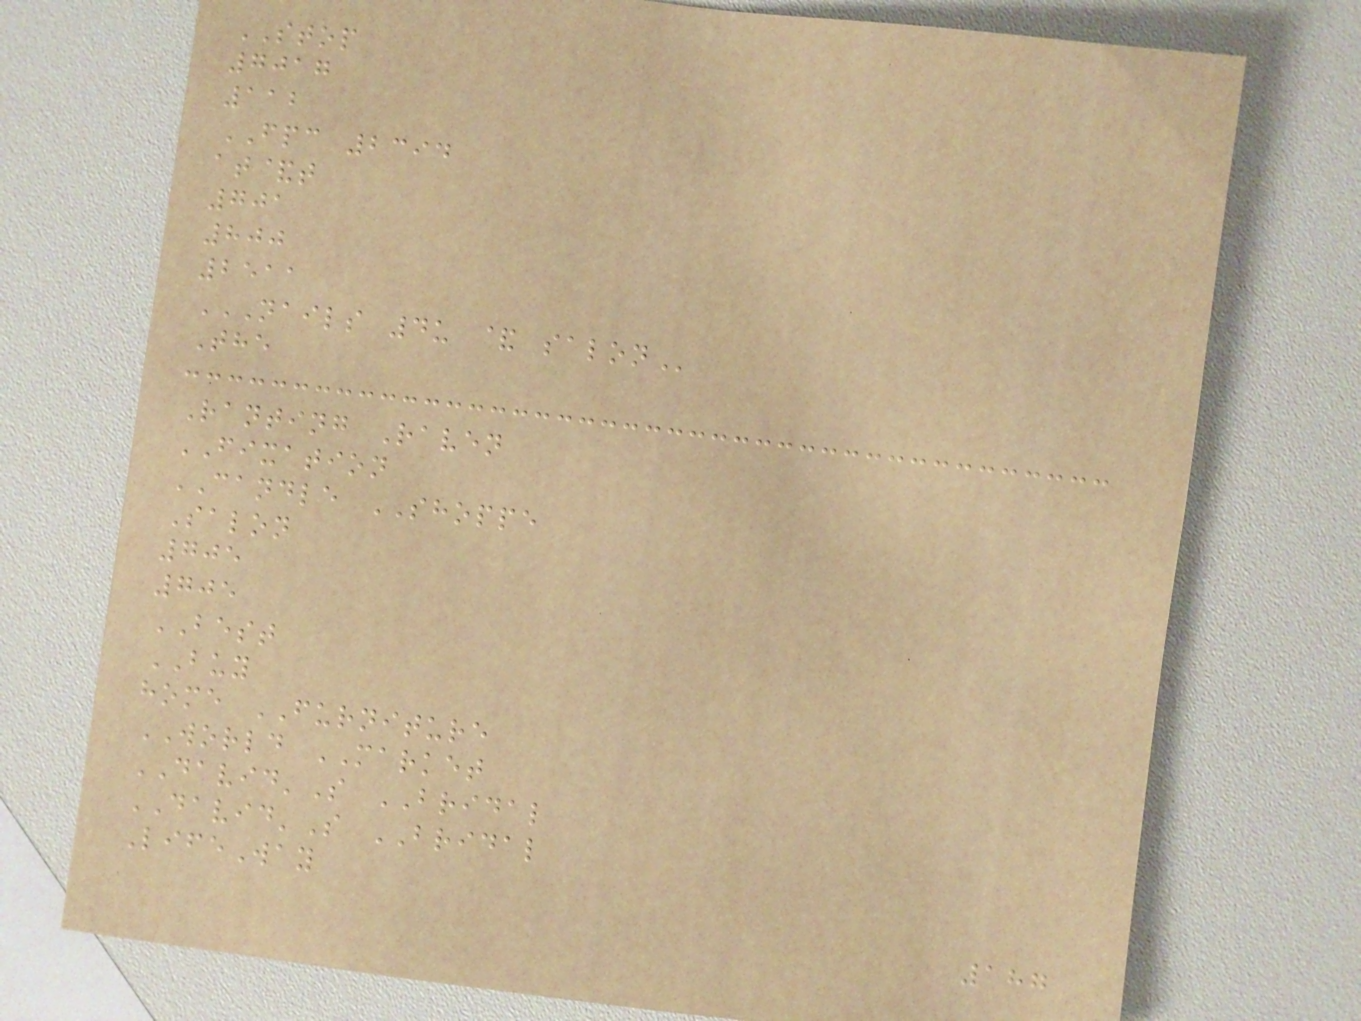STOP
7017
112
FPC 2394
at&t
701
800
2511
NAILS 4U & SALON
The
Ranting Raven
FIXATION
CANDLE SHOPPE
Salon
705
705
BEST
BUY
home FURNITURE
WORLD MARKET
DAVID'S BRIDAL
DAVID'S BRIDAL
LifeWay
187
